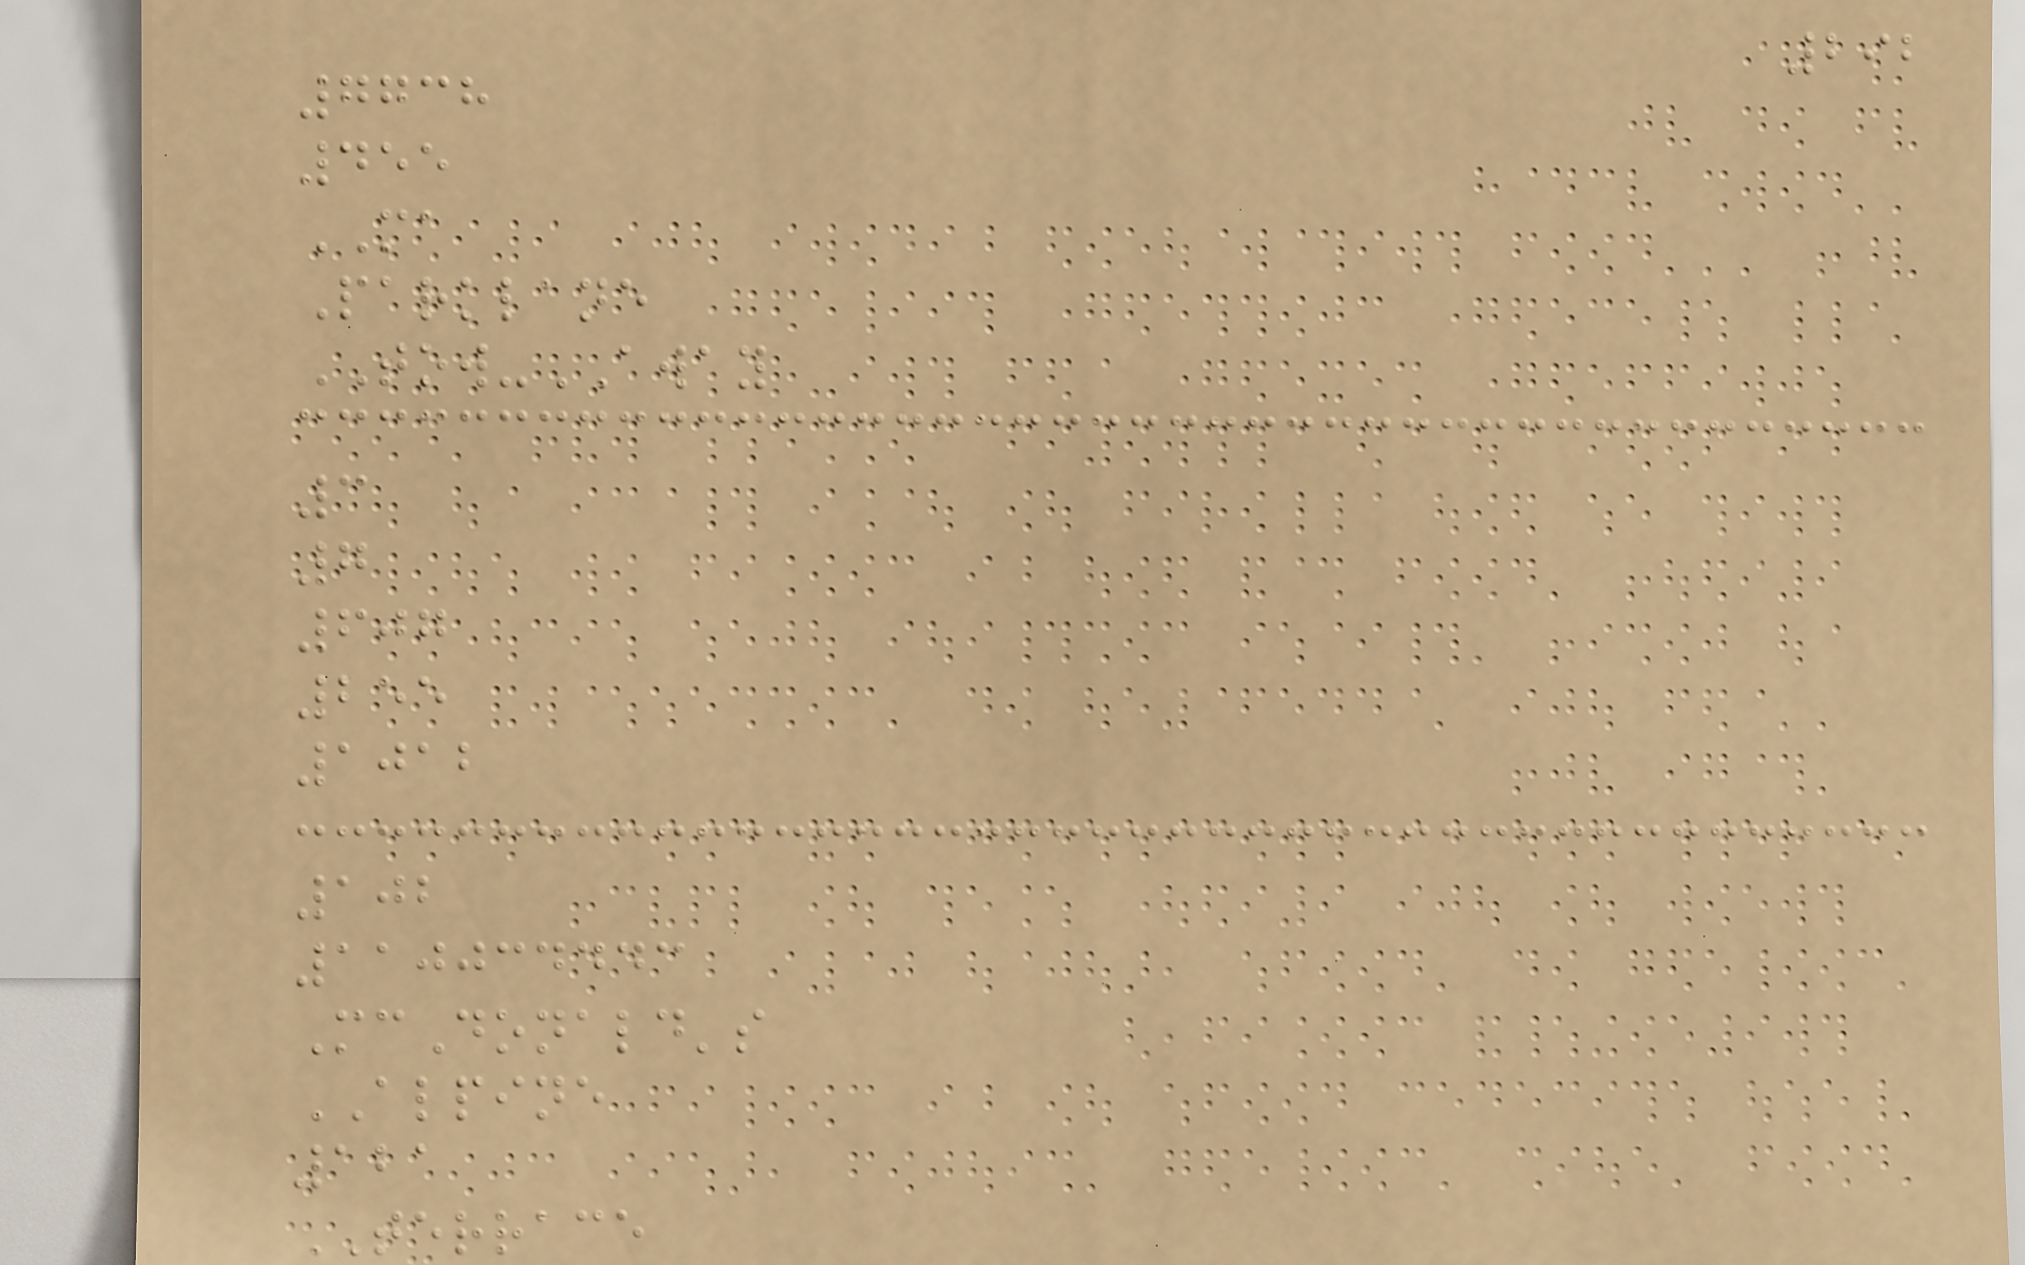292
7738
455
MA
Parklane
TOW-AWAY
3
7
607
255
1012
102
110034443
McDonald's
ALPINE
121
TERRACE
